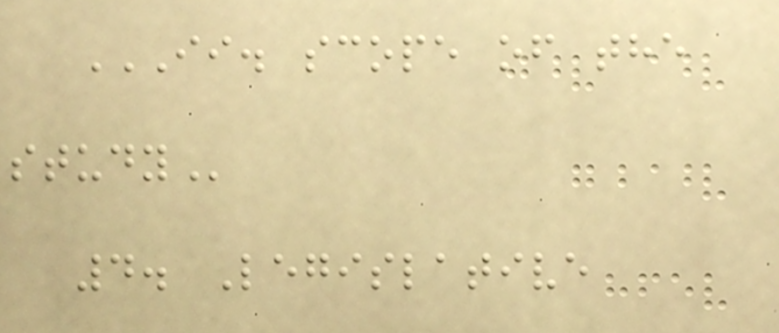II. SCOPE OF THE
STUDY
4. Legislative
